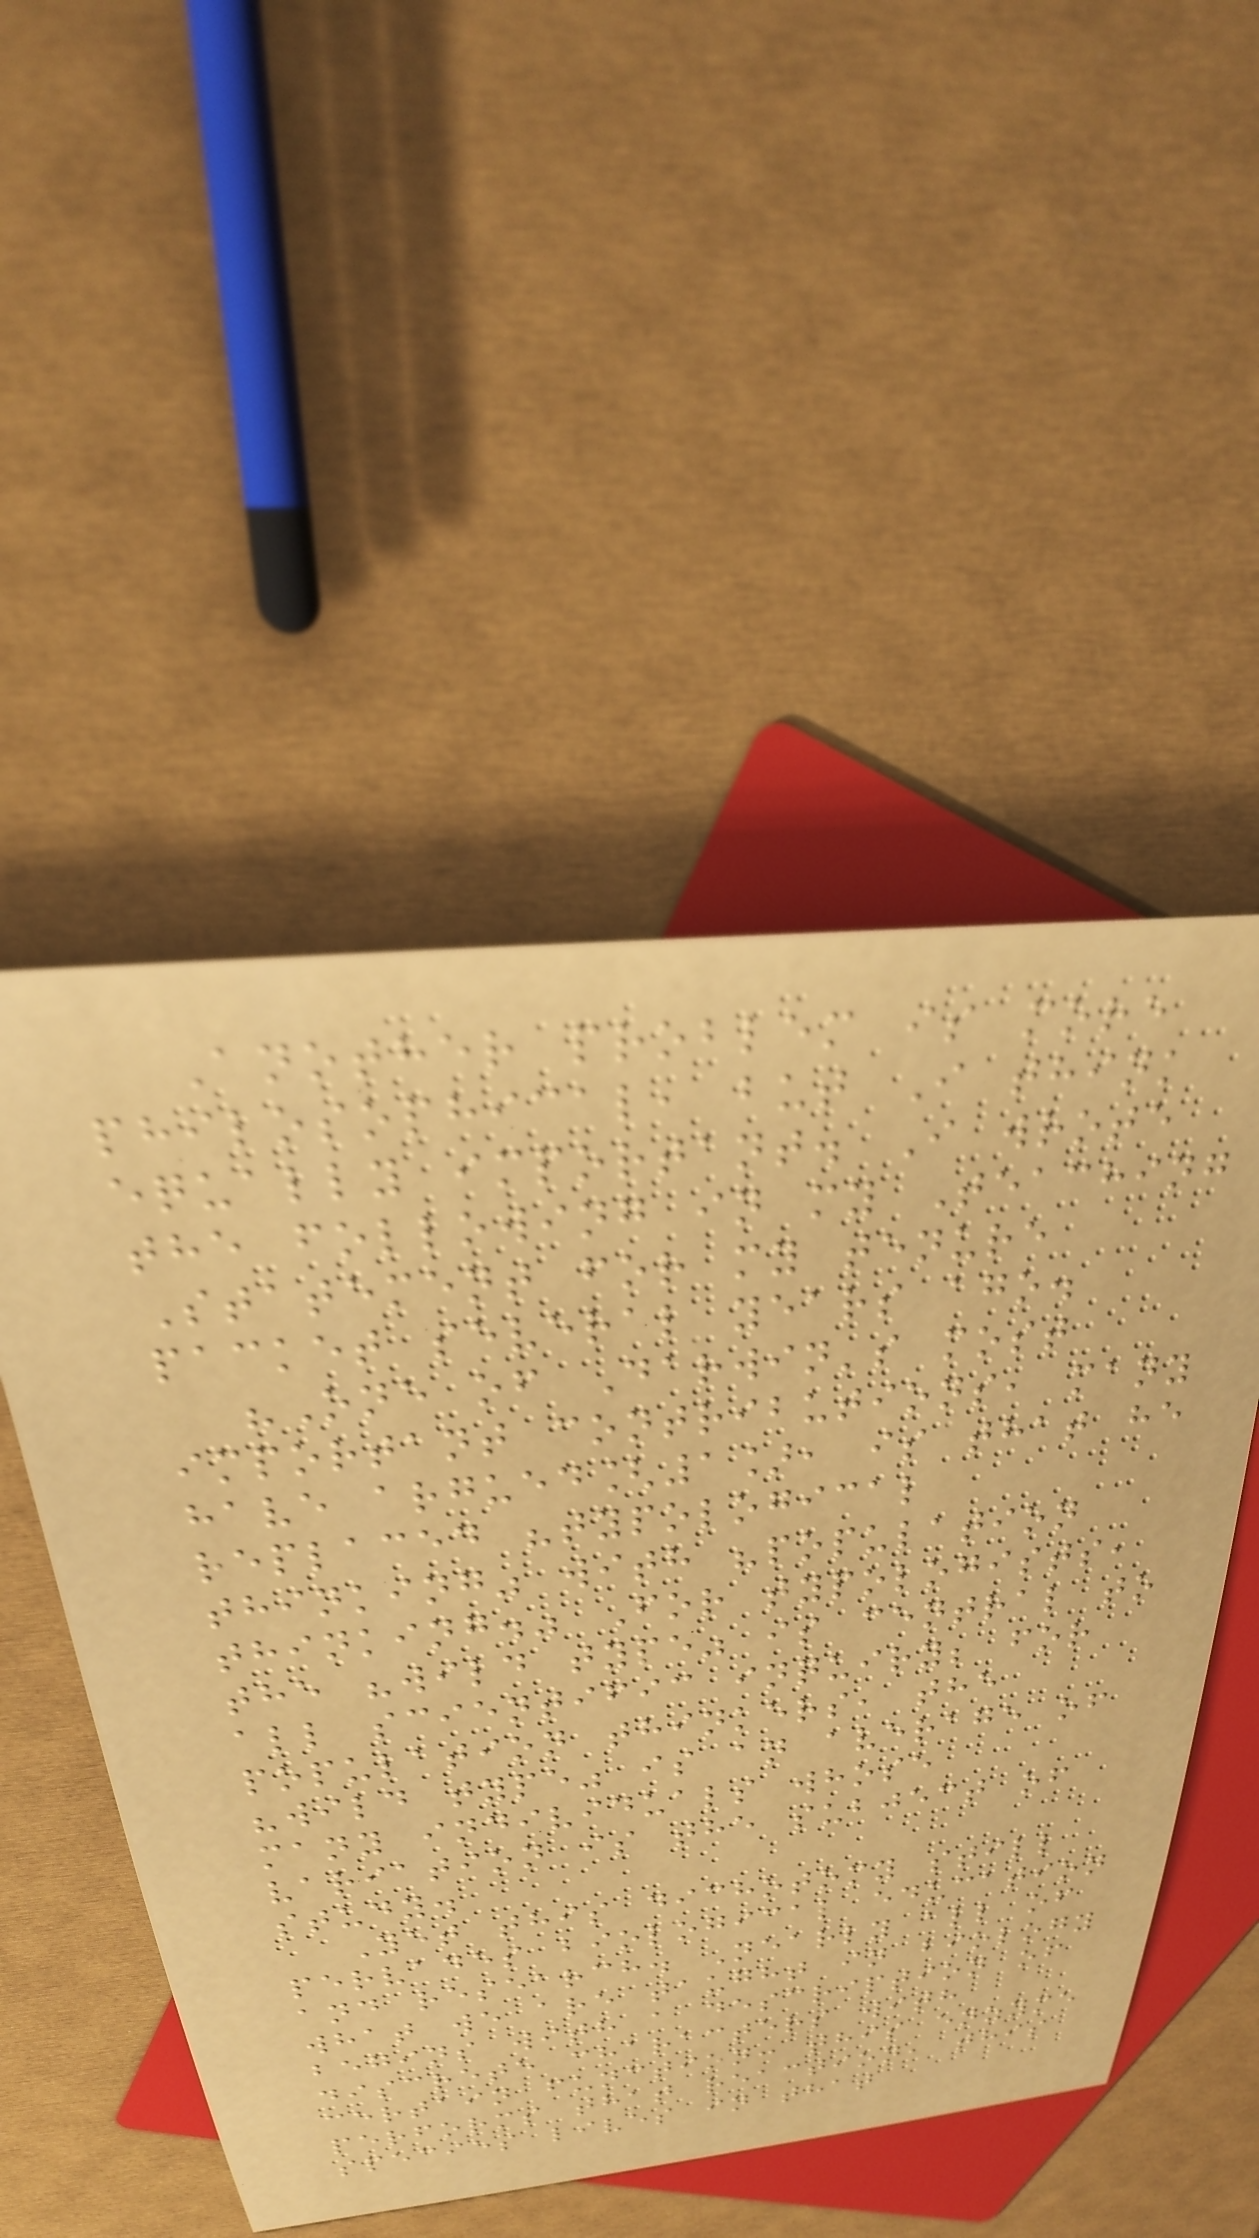Another problem is more
philosophical, but I think
equally important. I wrote
the following in my Teaching
Statement for my tenure
packet several years ago.
"One of Darwin's most
important contributions, many
have argued[1], is that he
replaced "typological
thinking" with "population
thinking." For typologists,
the "wild type" is central to
all scientific inquiry; for
population thinkers, the
"wild type" is an average of
many individuals whose
variation is the subject of
study.
Yet this dichotomy still
pervades biological education
and research. Nearly all of
what we are taught in biology
begins with a description of
discrete characters with
certain function: this enzyme
performs that reaction, this
species lives in that
